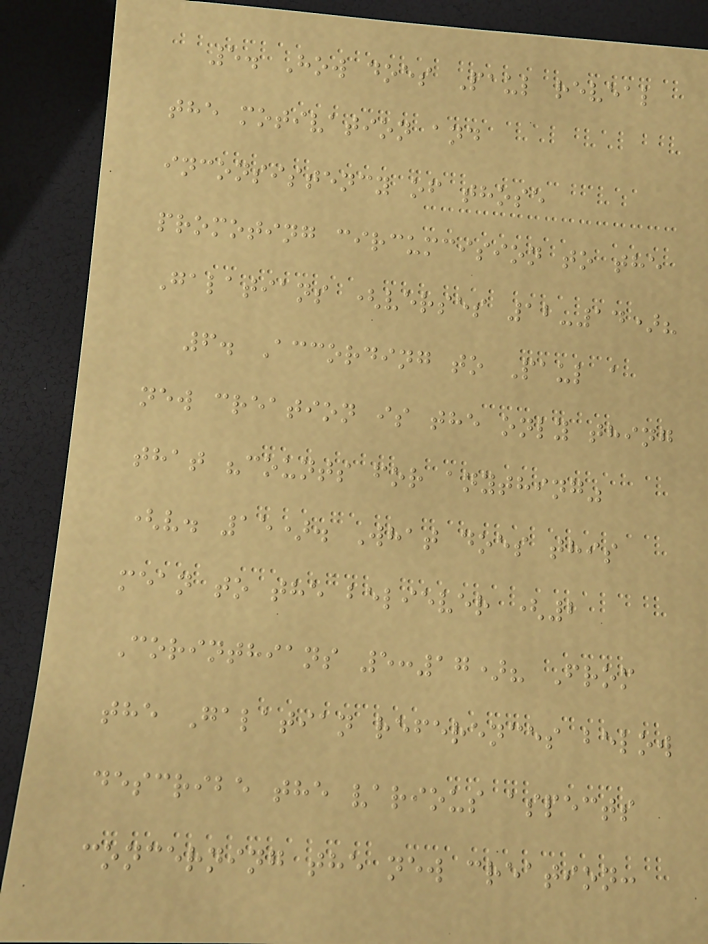5. How does Paul reveal
the motivation and
inconsistency of those
promoting circumcision to the
Galatians (verses 12-14)?
6. According to Paul a
new creation is the only thing
that "counts for anything"
(v. 15). What does this
mean to the believer (2
Corinthians 5:17)? From
the Galatian references below
describe the various aspects
concerning the new creation:
